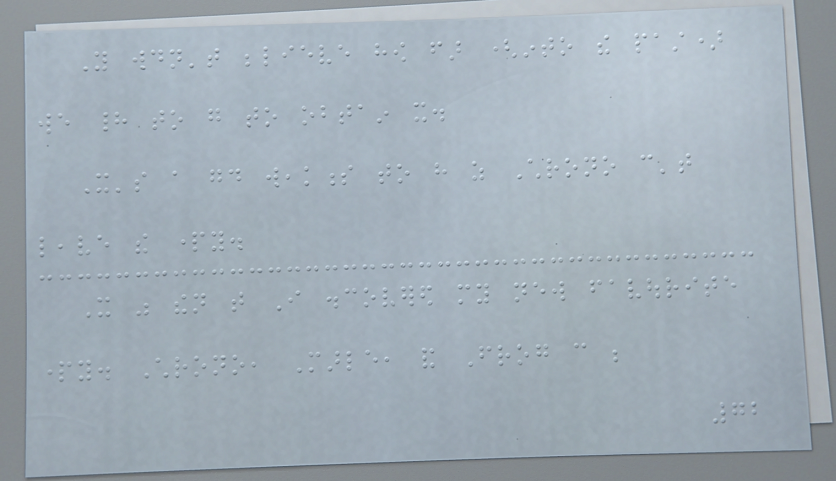You wouldn't believe how far (into the past)
we had to go to obtain it.
It's a good weakness to have as Chrono can't
leave the party.
It was then that I discovered my new favourite
party. Chrono, Marle, and Frog can be
72
